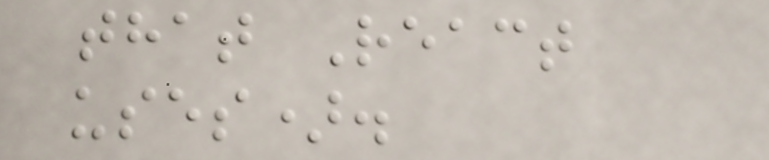that React
uses).
